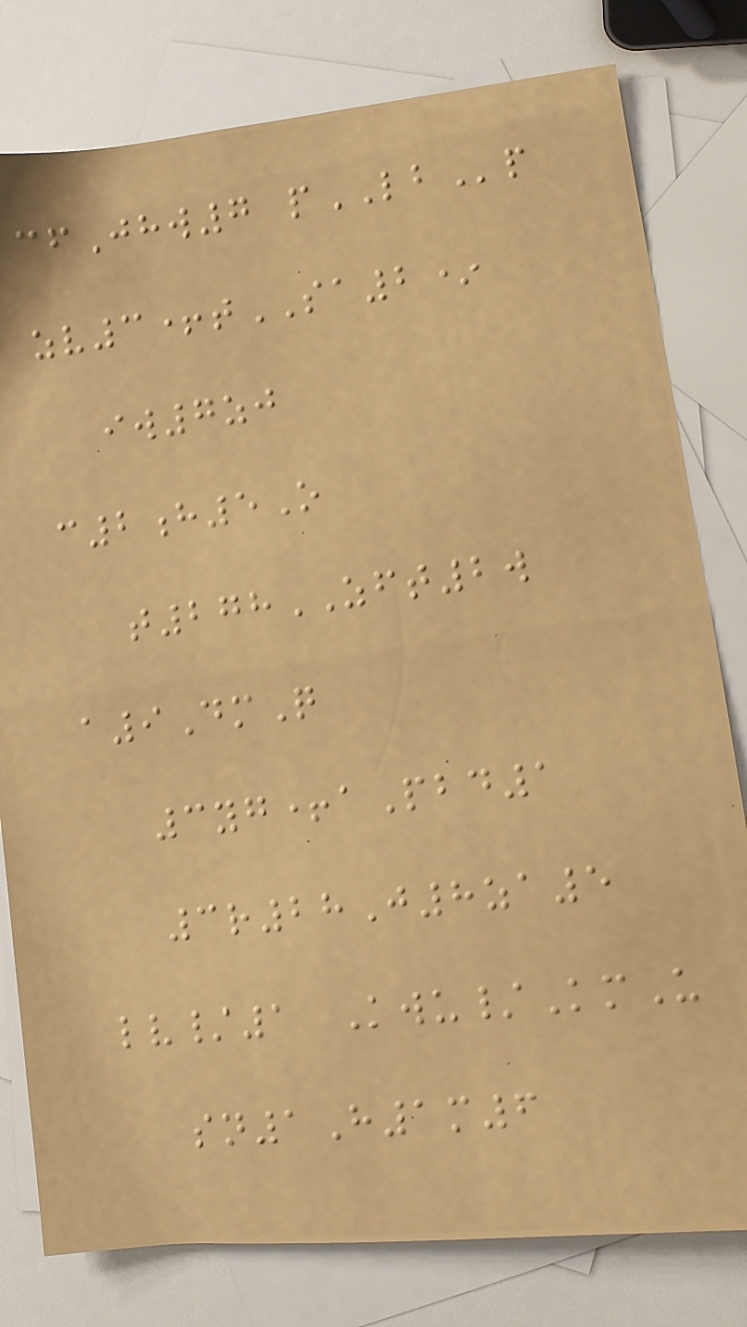cfJhw7 pLBp
zv3+tSA2*
iw7zj
c2h5O
t278ZFT2w
a9DmQ
3yg+aPbd1
3r28J8za5
lv/1 Kwu/KmU
sn1H1m6
